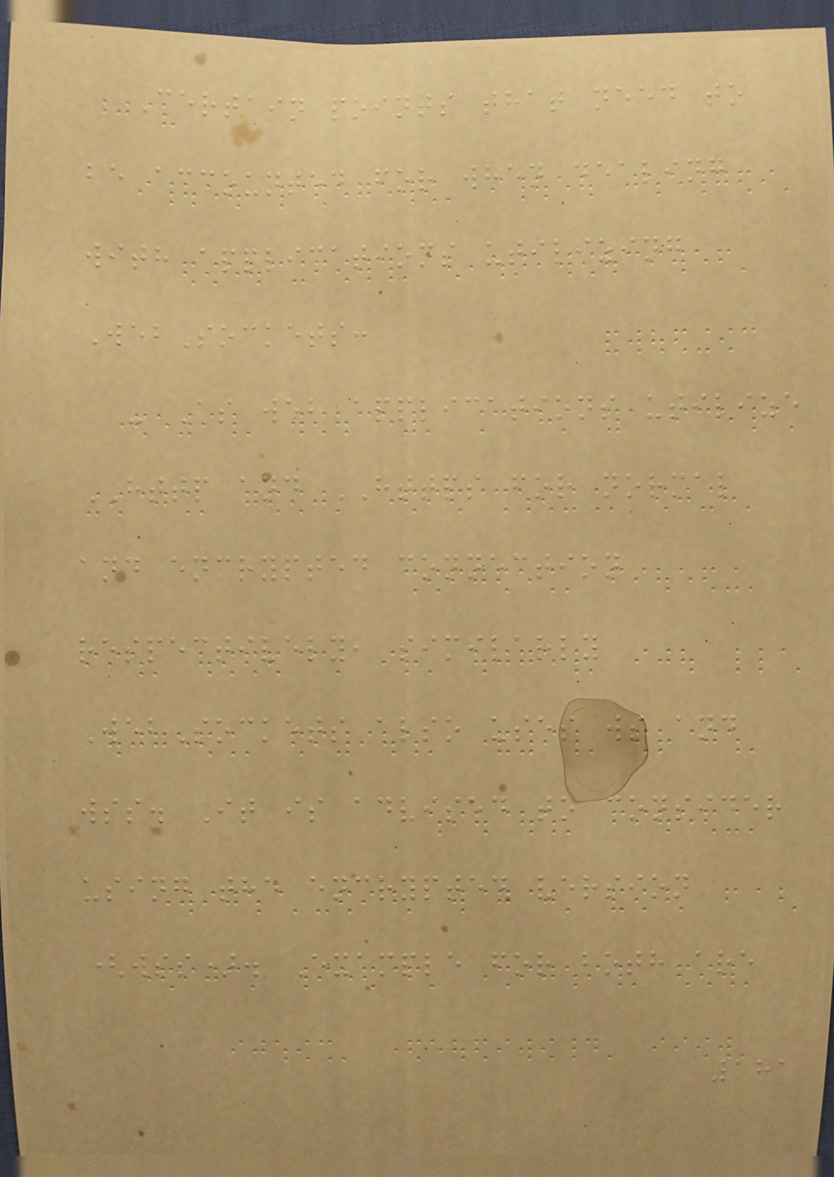Certain points that need to
be accounted for when dealing
with applications utilizing
WebSockets:
- As web applications utilize
HTTP and HTTPS for normal
and encrypted connection
respectively, similarly
WebSockets also uses ws and
wss. It is advised to consider
using the encrypted version
(wss). Example for both are
181
